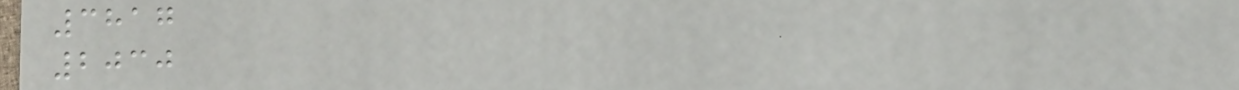3817
2030
